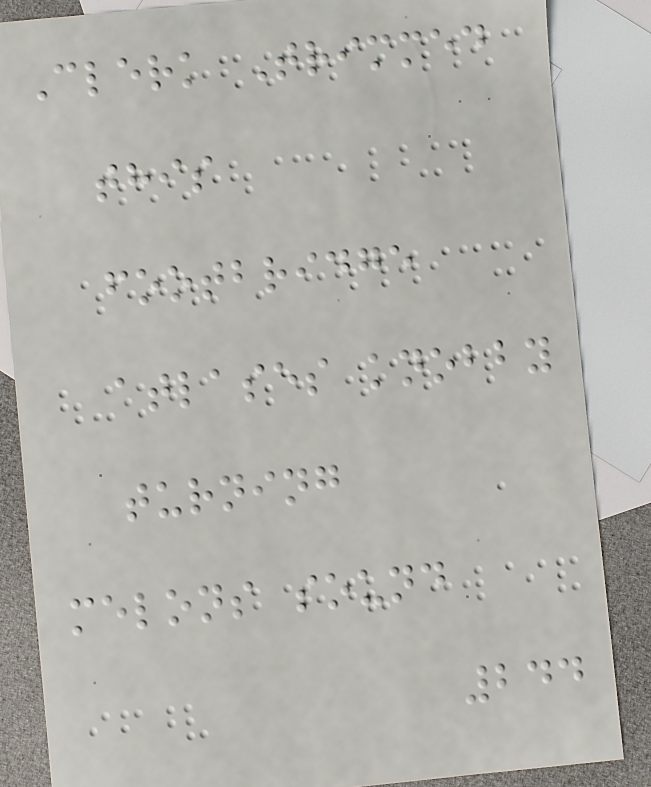Clerk Trimmed
this
footbridge
atlases knobby
turning
melons sound
244
